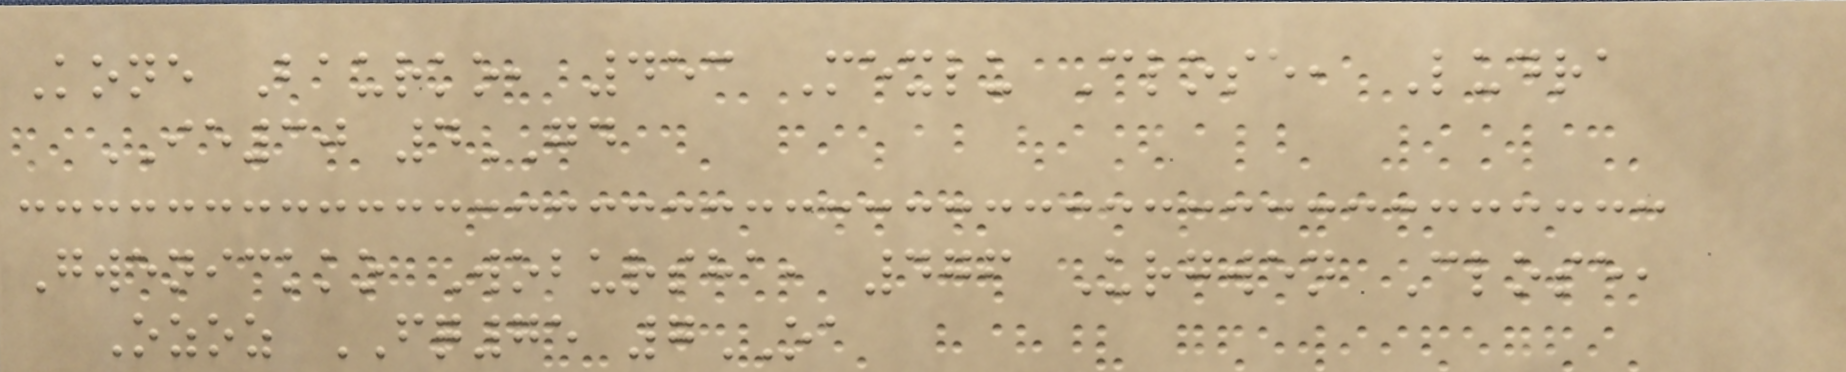Kone Baurko, 453 Mexlu Close, Ludra
IE30 4GD
Gwenickko Wobursha, 476 Urgwen Close,
Ozoz FQ75 7OA
